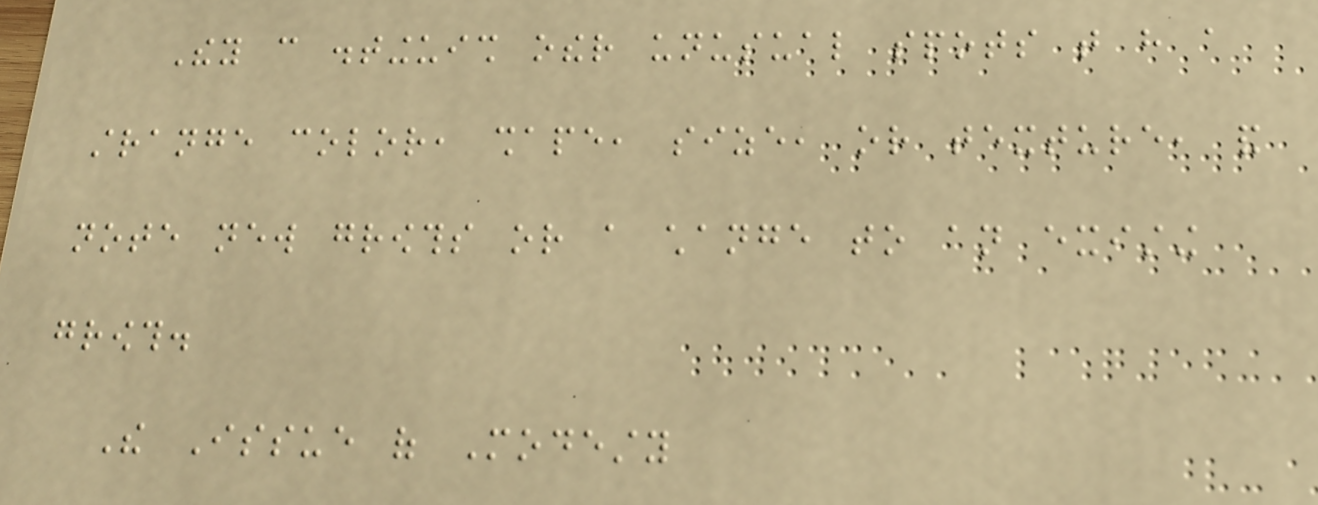They can distinguish other unusual spots that have a
strange color, shape, size, or texture, and
note new growths or a change to an existing
growth.
The Issue of Modesty
